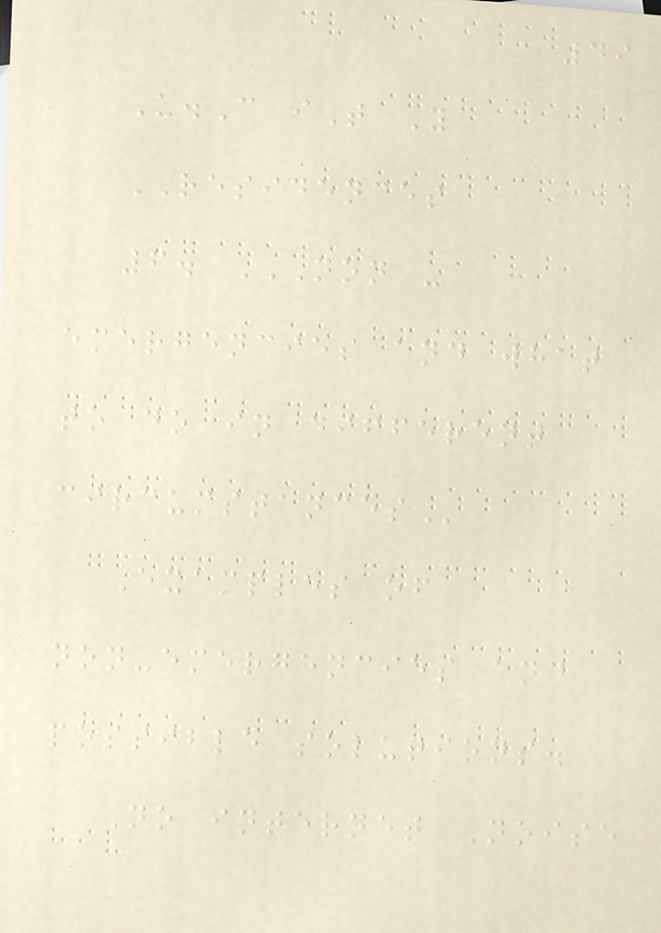49
U.C iT Y
RESIDENCES
6. NON -
EMERGENCIES AND WHAT
TO DO IN DIFFERENT
CIRCUMSTANCES
Examples of
non-emergencies and
possible solutions.
No internet Noise
